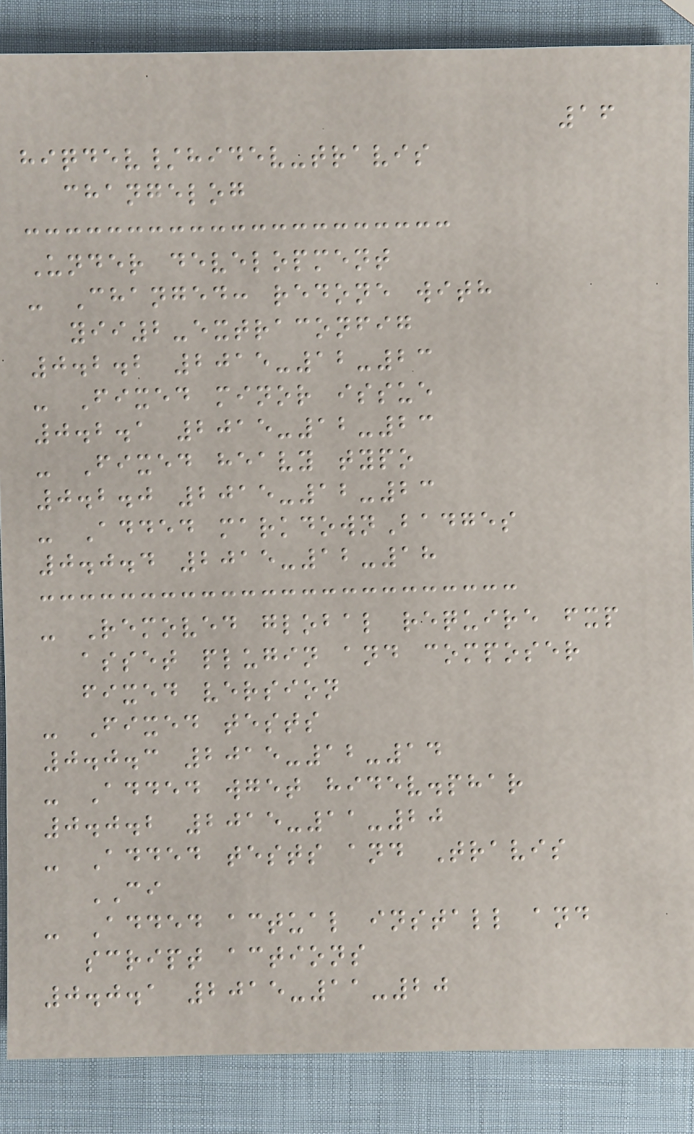16
hiqdev/hidev-travis
changelog
Under development
- Changed: redone with
yii2-extraconfig
0.2.2 2015-12-23
- Fixed minor issue
0.2.1 2015-12-23
- Fixed heavy typo
0.2.0 2015-12-23
- Added markdownBadges
0.0.4 2015-12-18
- Removed global require fxp
asset plugin and composer
fixed version
- Fixed tests
0.0.3 2015-12-14
- Added wget hidev.phar
0.0.2 2015-11-20
- Added tests and Travis
CI
- Added actual install and
script actions
0.0.1 2015-11-20
